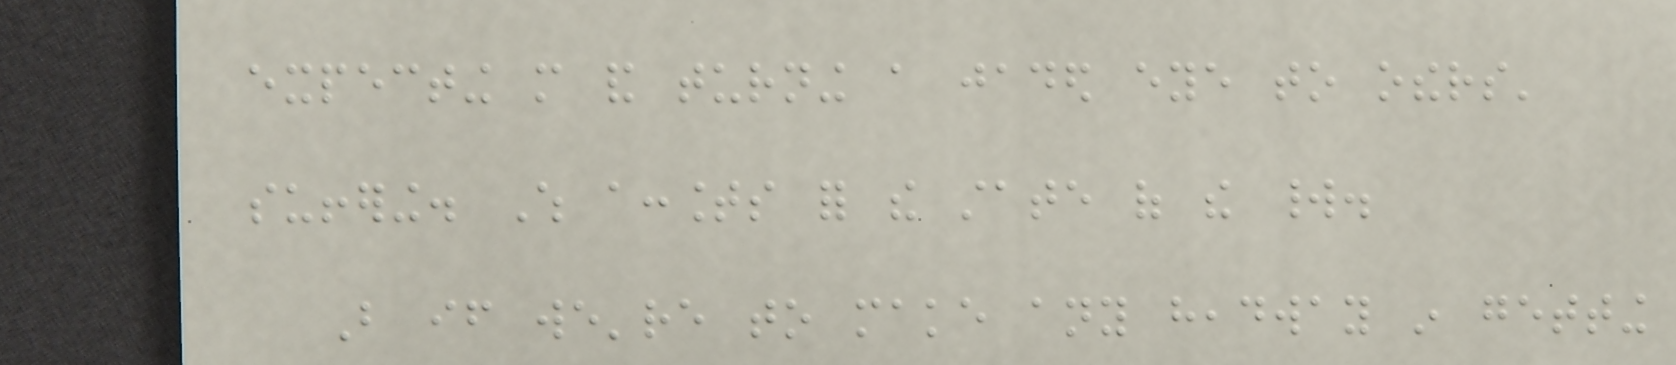expecting more and turning a jaded eye to others'
suffering. Which accounts for the state of the world.
But if we're to make any headway in getting
